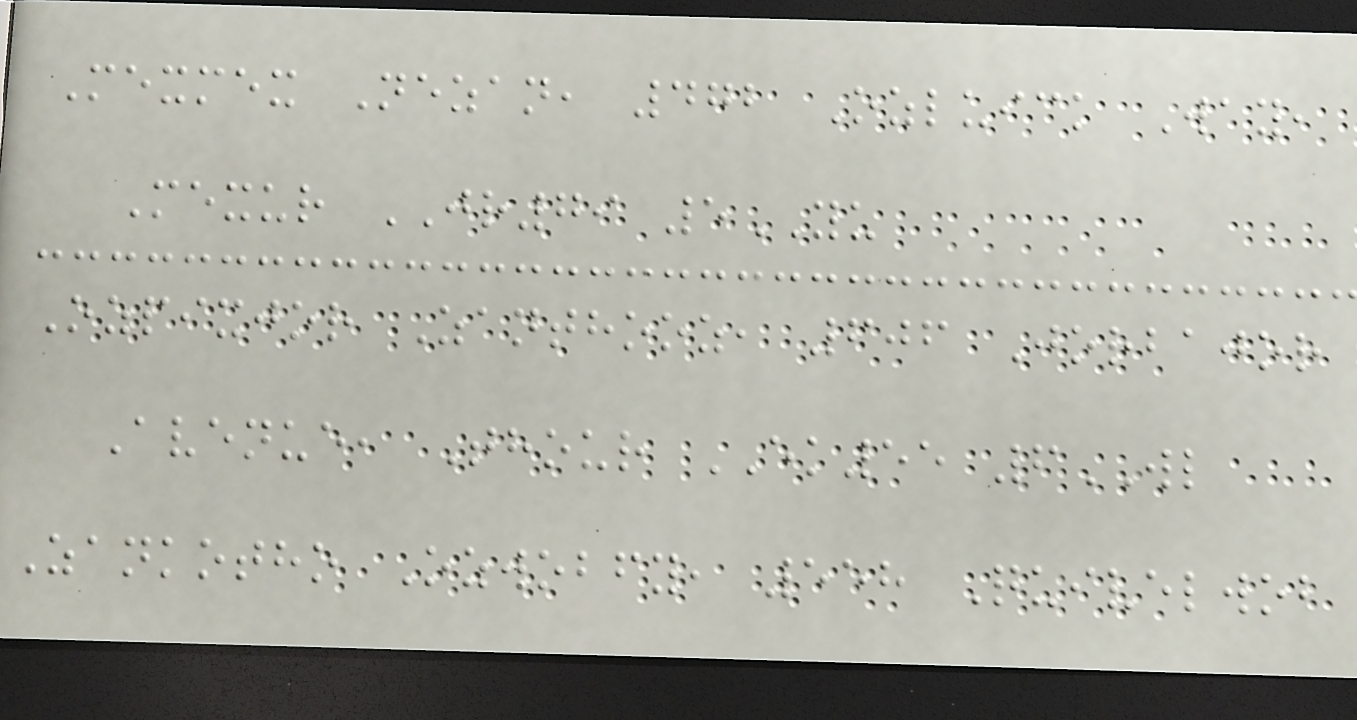Mexmex Nezan, 472 Ozluick Way,
Mexur JR79 5YU
Ozpixjor Zanthooz, 606 Jorbajor
Avenue, Thour EK55 6WL
Zankotho Ozwobfy, 558 Quivelwob
